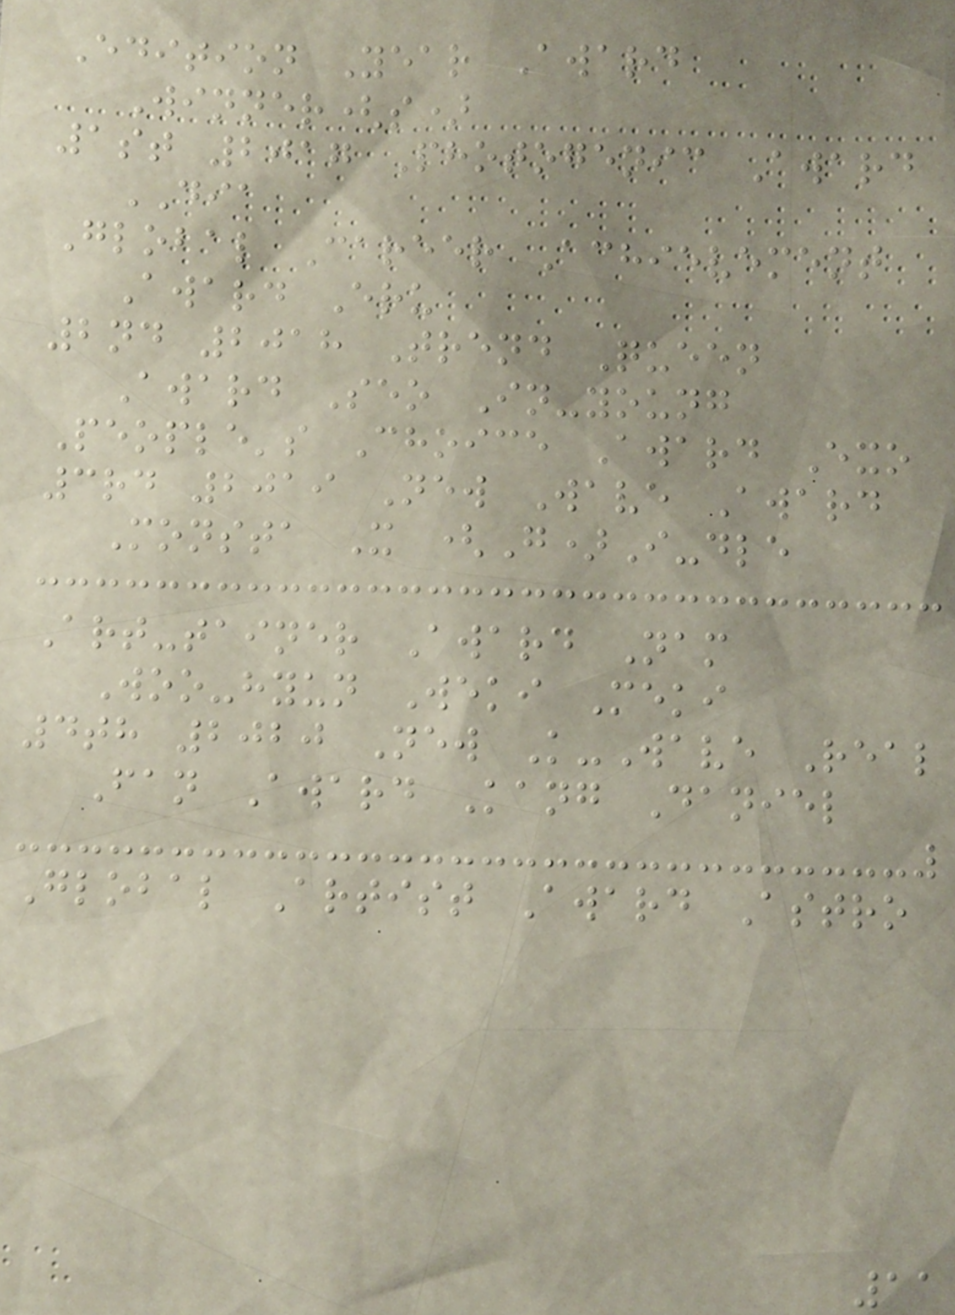Edition Year Award
Winner(s)
1st 2017 Photogenic Award
DIA
Global Career Achievement
Award Eru
2nd 2018 Trend Queen
Award Seo In-young
People's Choice Award Exo
3rd 2019 New Wave Award
Monsta X (G)I-dle
Art-tainer Award Nam
Woo-hyun Weki Meki
4th 2020 New K-Wave Real
Fan Award Kang Daniel
Global Artist Award Astro
11
